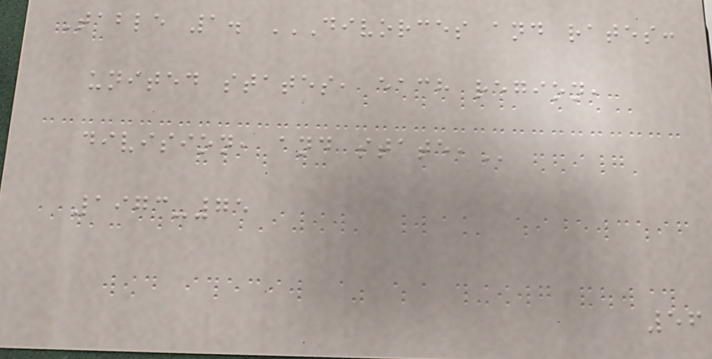Table 1. DIVORCES AND RATES:
UNITED STATES, EACH REGION,
DIVISION, AND STATE,
1973-75
56
